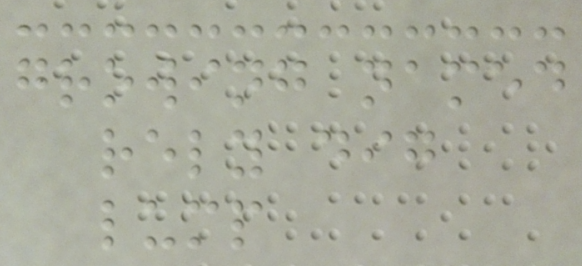growing named
rely dig
lump
